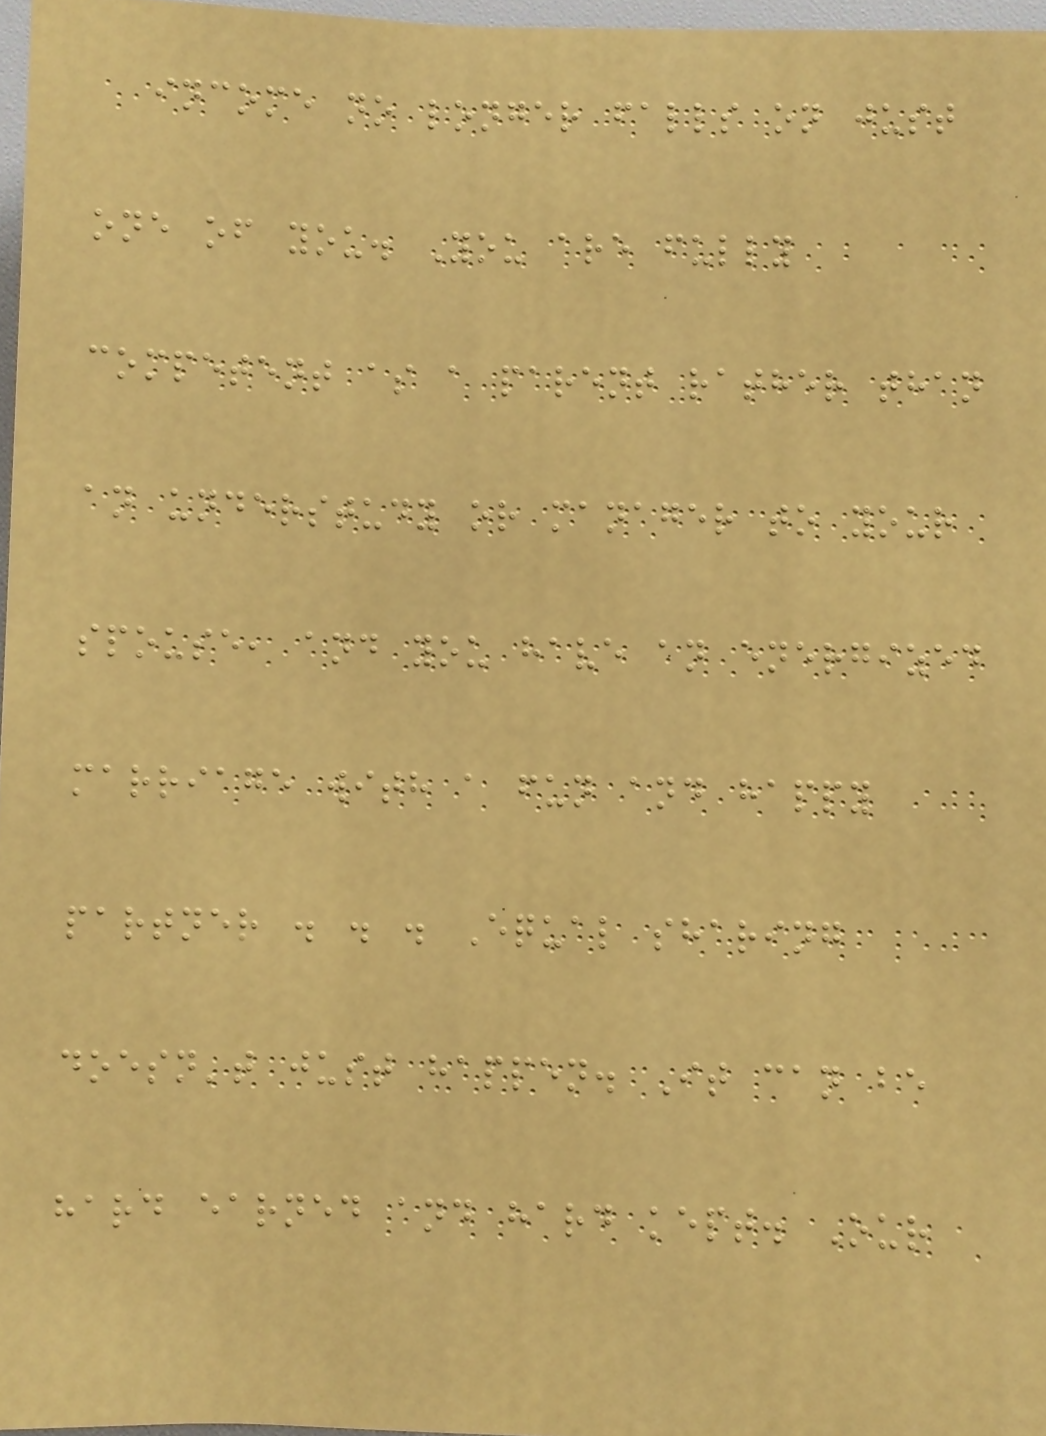income no longer falls on just
one of you. You are fully
competent as a parent rather than
an understudy or manager to your
spouse, and you have an energized
marriage with a fun and happy
partner . . . Equal sharing
doesn't just happen. It can be
hard earned and hard kept. Our
